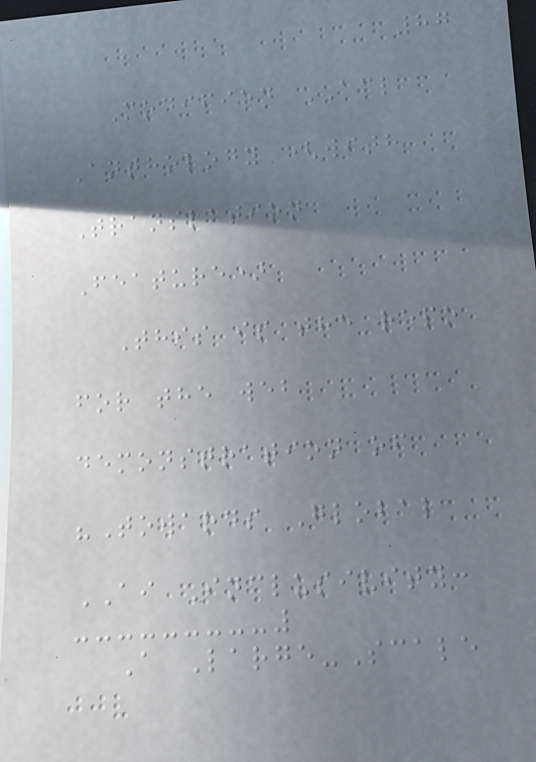87
Modified ACL
Anthology (with
Translation
Feature)
This is the repo
for the web
demonstration of
"Towards Global
AI Inclusivity:
A Large-Scale
